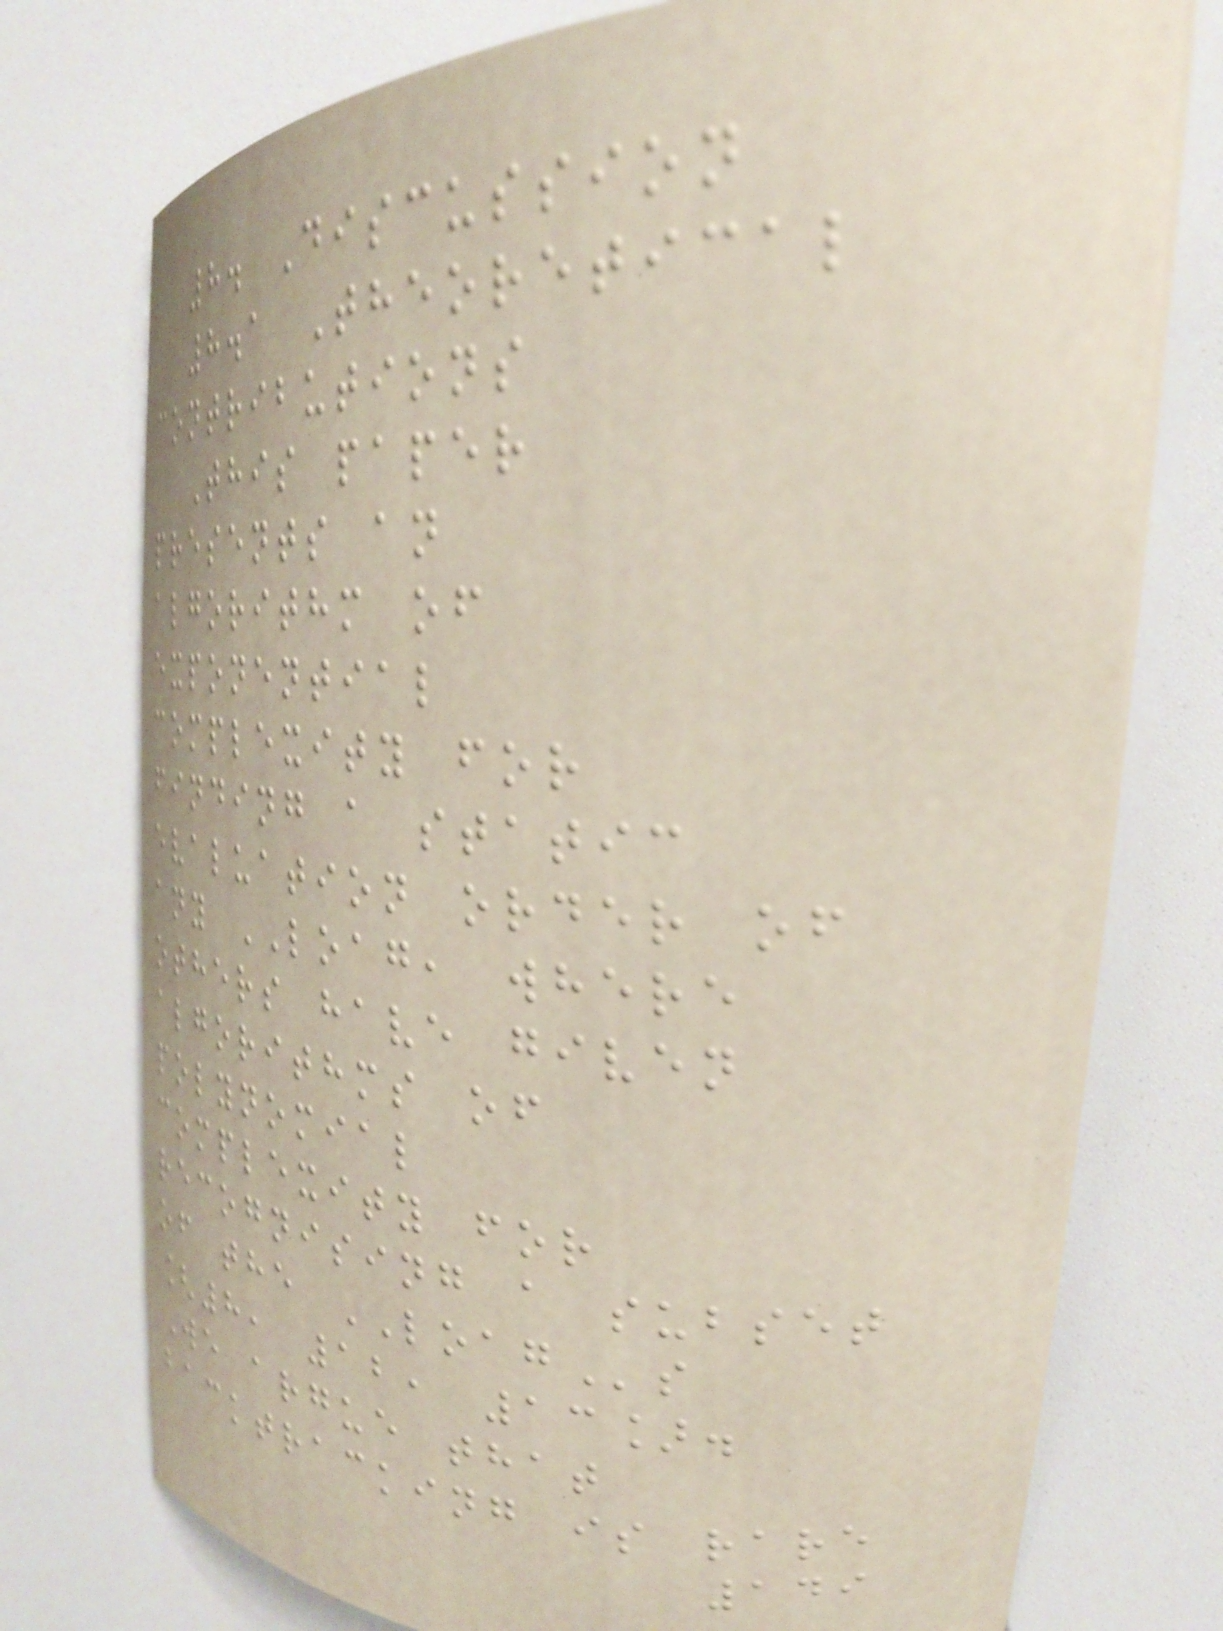8. Discussion
8.1 Theoretical
contributions
This paper
presents an
algorithm of
exponential
complexity for
finding a static
evaluation order of
any LOAG, where
others have given
algorithms of
polynomial
complexity for
recognising a subset
of the LOAGs
[8, 12, 13].
We argue that
backtracking is rare
149
